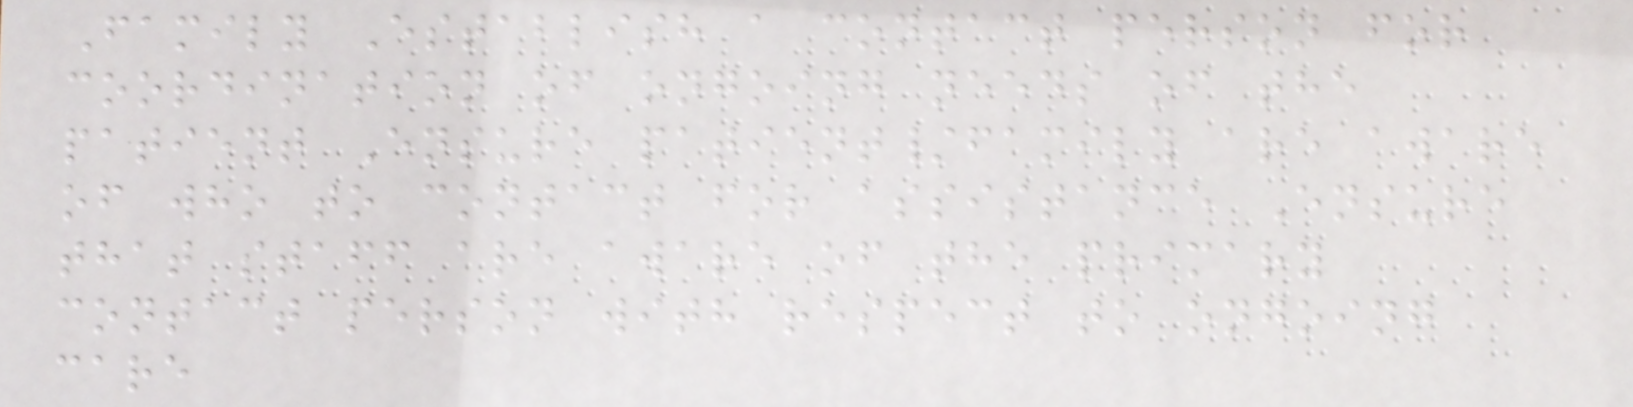Family Establish a contact person for
coordination of ongoing needs of the
patient Ensure patient/family are aware
of who to contact for assistance Ensure
that staff are aware of the primary
contact person with respect to ongoing
care
